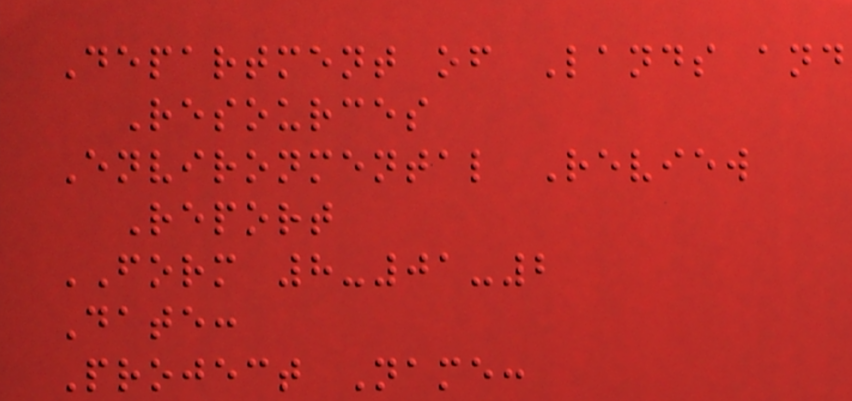Department of Lands and
Resources
Environmental Review
Report
FORM 8-01-2
Date:
Project Name:
